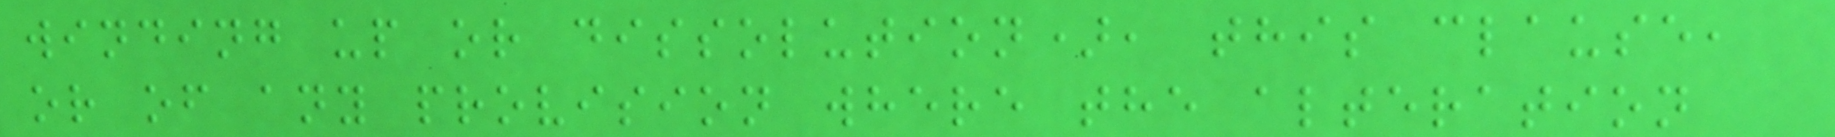winding up or dissolution), this clause,
or of any provision where the alteration
